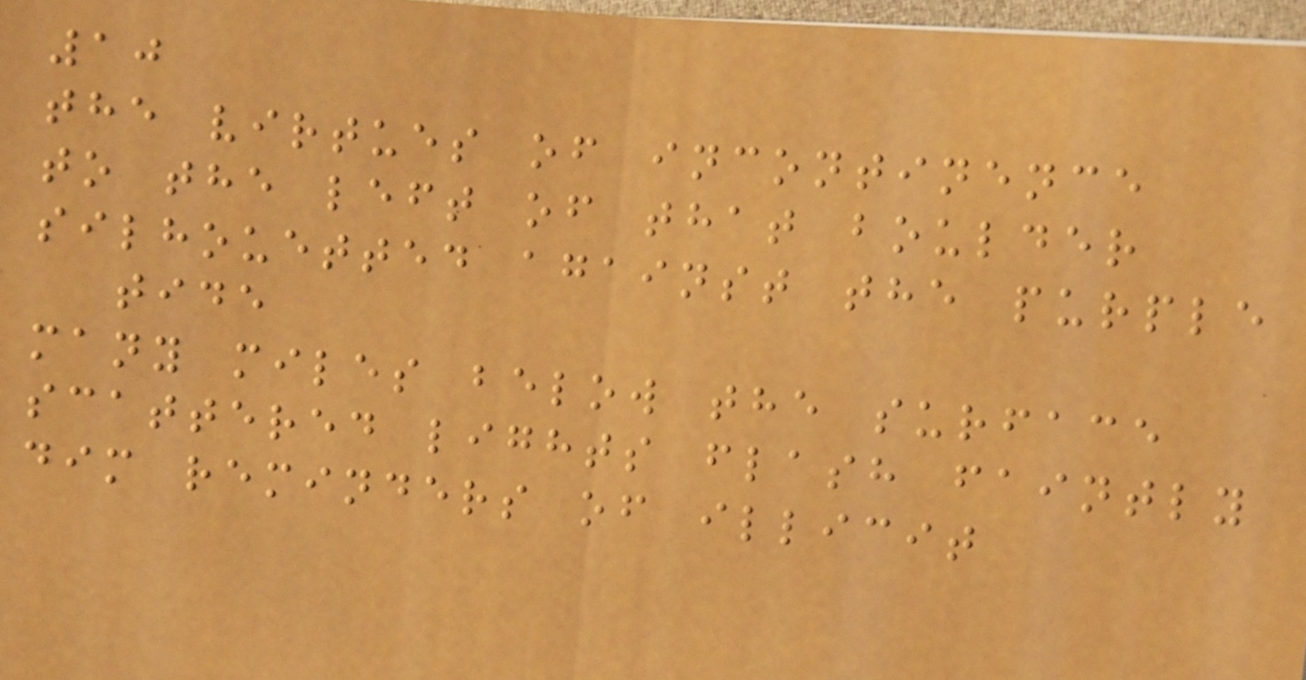10
the virtues of incontinence
to the left of that boulder
silhouetted against the purple
tide
many miles below the surface
scattered lights flash faintly
dim reminders of illicit
